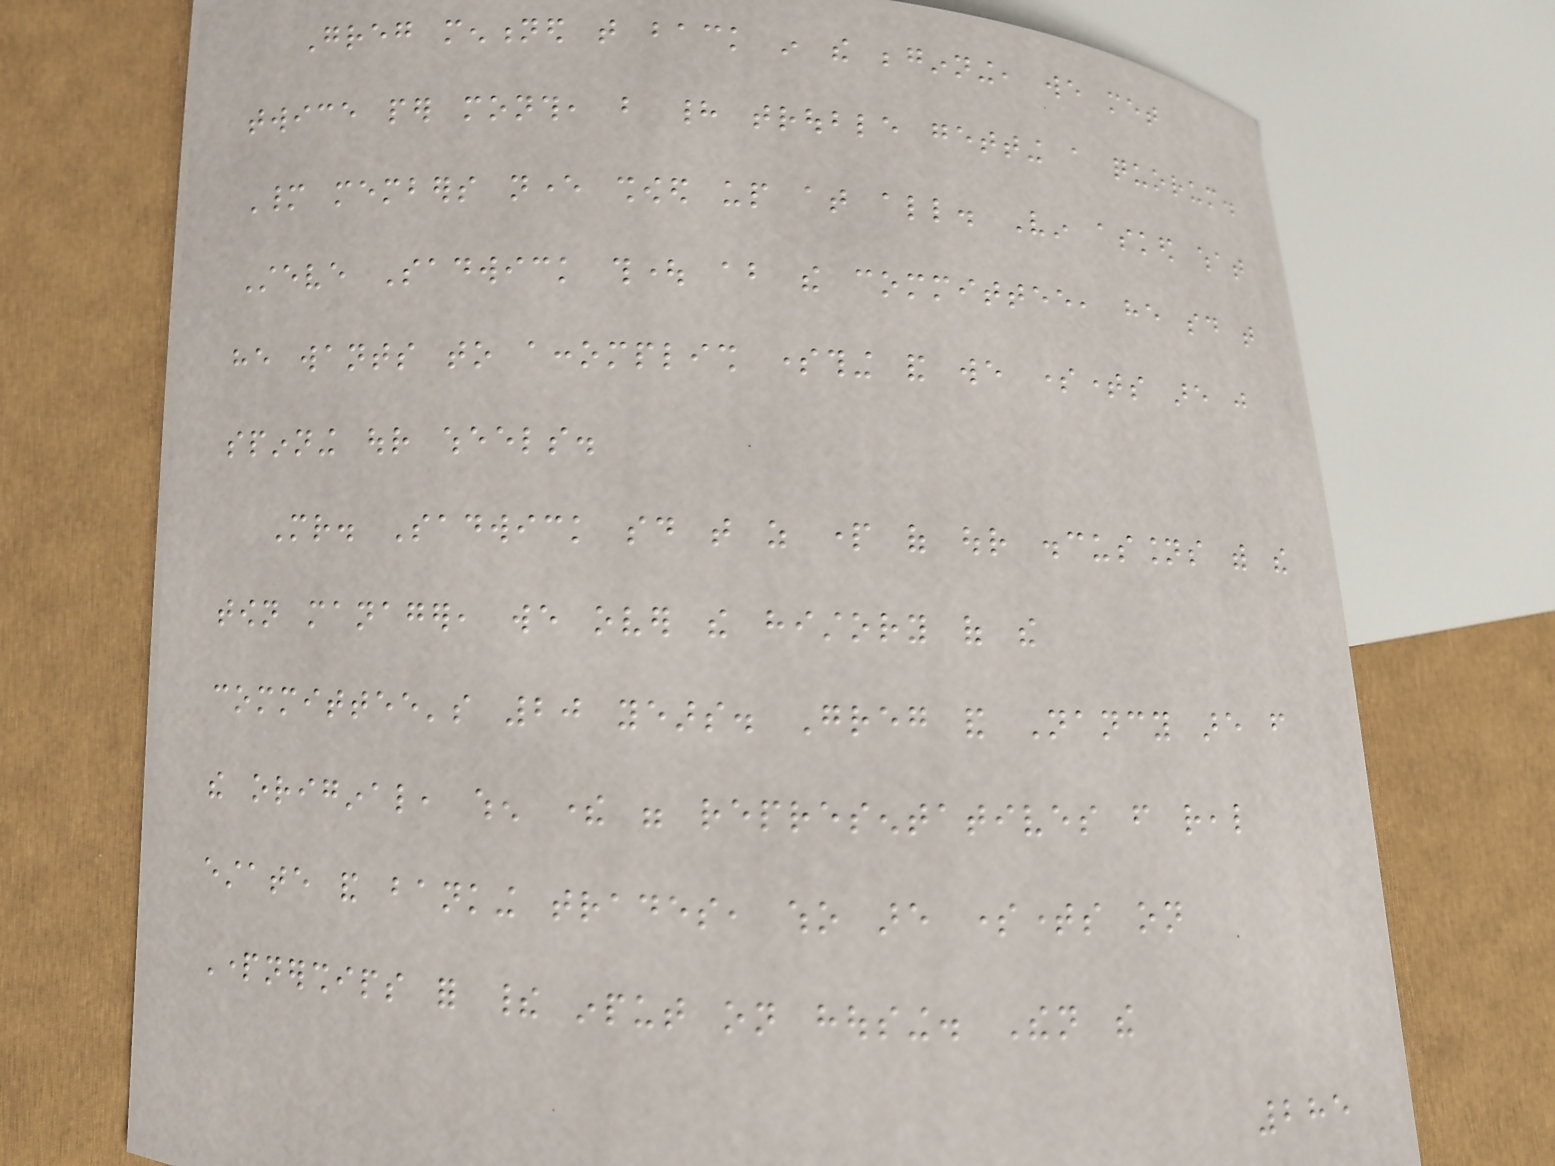Greg mentioned that back in the beginning, we met
twice per month, but had trouble getting a quorum.
Many members never showed up at all. Vin asked what
Steve Sadwick thought about the committee, he said that
he wants to accomplish something and we sometimes are just
spinning our wheels.
Mr. Sadwick said that as part of our discussions with the
town manager, we over the history of the
committee's 20 years. Greg and Nancy are from
the original, when there were representatives from real
estate and banking trades, who are sometimes on
Partnerships for their input on housing. Then the
285
